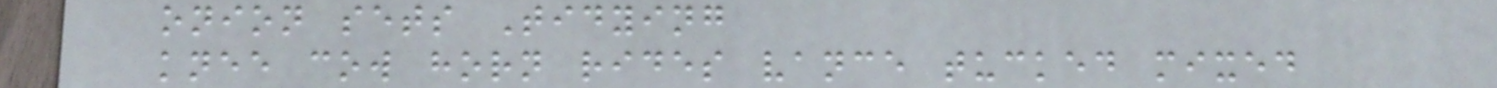onion sets Tidying
knee cow horn rides vance tucked mixed
